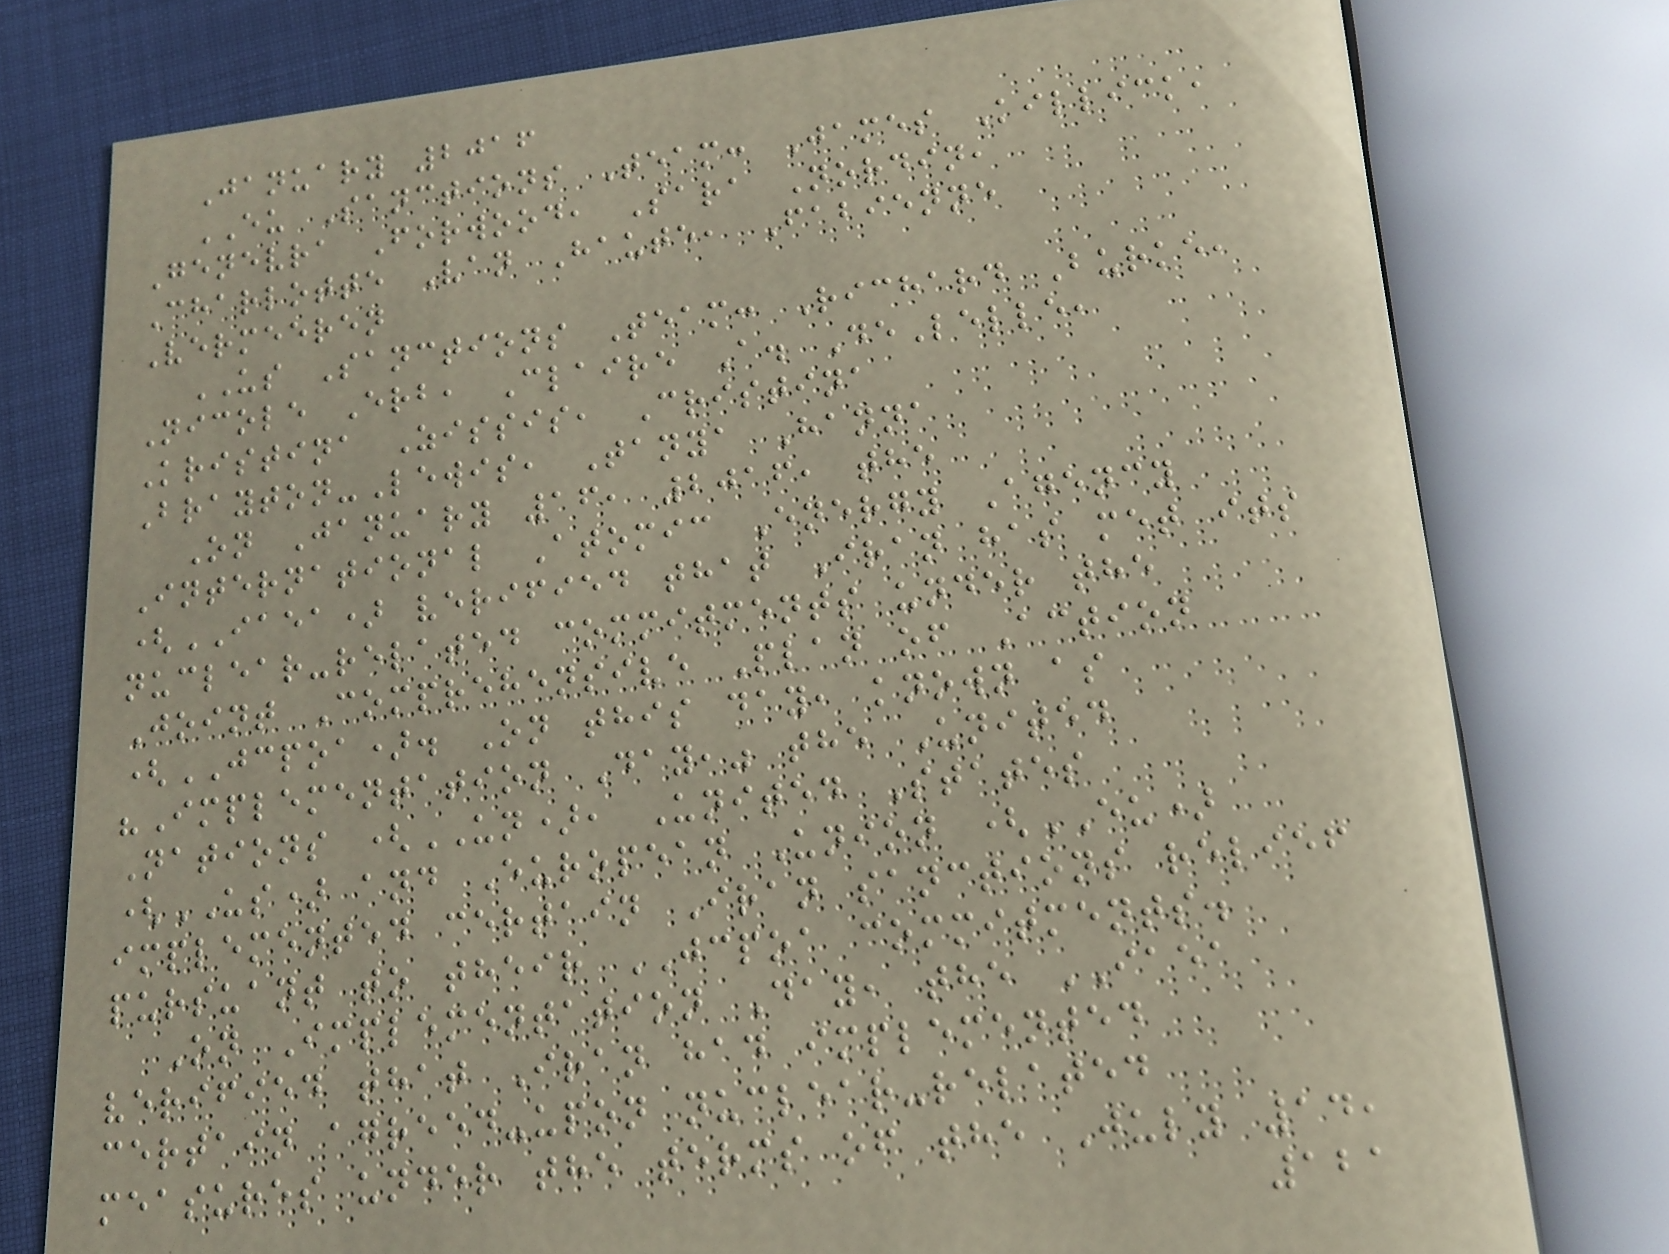January 2016
EU Sanctions Team: James Killick,
Genevra Forwood, Sara Nordin,
Charlotte Van Haute, Fabienne
Vermeeren
US Sanctions Team: Richard Burke,
Nicole Erb, Claire A. DeLelle,
Kristina Zissis, Cristina
Brayton-Lewis, Tanya Hanna
On January 16, 2016, the
International Atomic Energy Agency
(IAEA) verified that Iran has met its
nuclear-related commitments under the
Joint Comprehensive Plan of Action
(JCPOA). On this day, known as
"Implementation Day," the United
Nations (UN), United States
(US) and European Union (EU)
implemented certain Iran sanctions relief
pursuant to their JCPOA commitments.
On Implementation Day, the IAEA
verified that Iran had implemented
certain agreed-upon nuclear-related
measures under the terms of the July 14,
121
